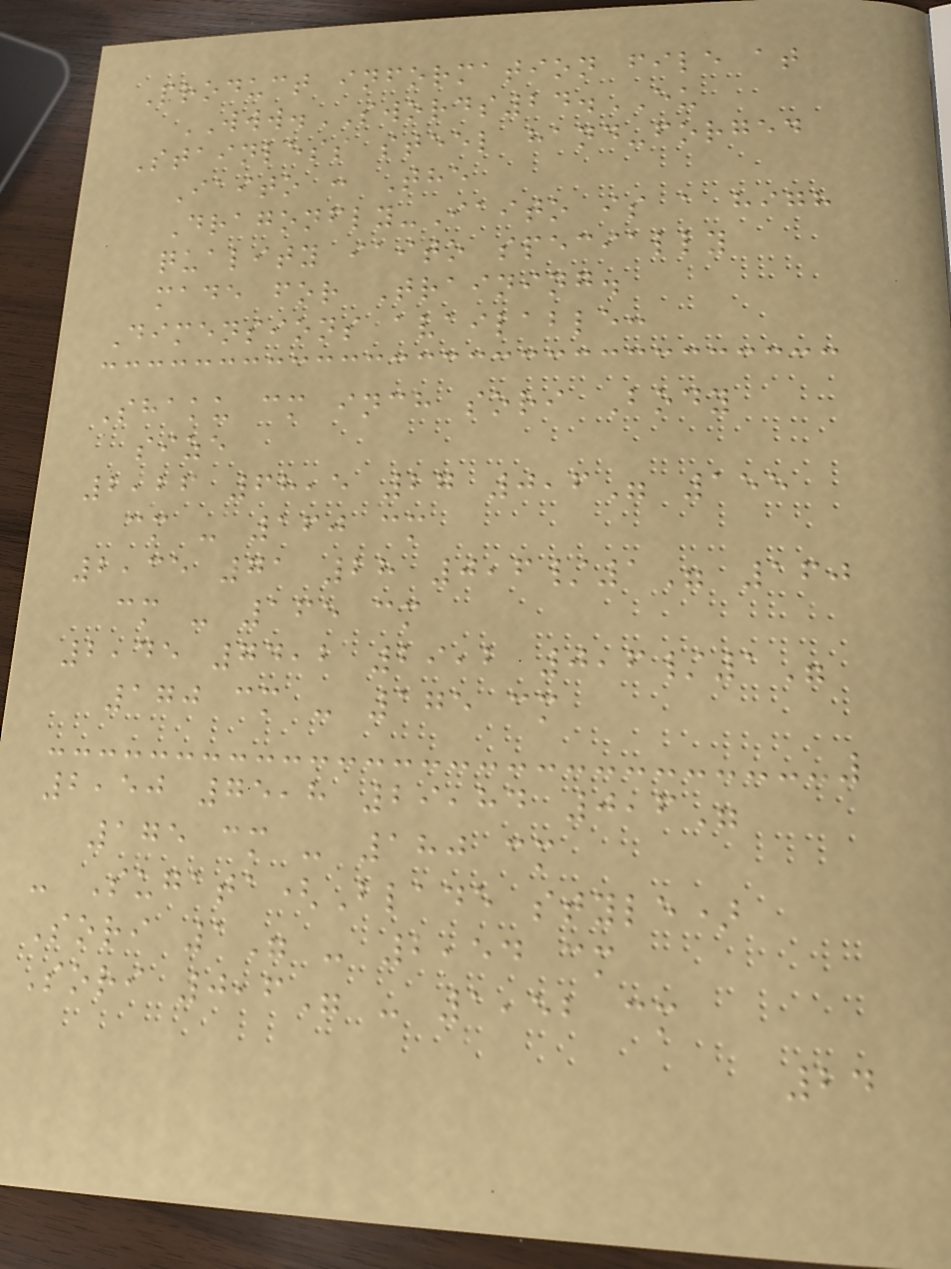Product information file at
WWW.SWORDS24.EU
Stainless steel hand-forged
Iaito : The
Dragonfly-Iaito is a high
quality iaito specially
made for Training.
Dimensions available:
Shaku cm inch sori Body
size
2,26 68,5 27 0,6" 155
cm - 160 cm
2,35 71 28 0,6/1" 160
cm - 165 cm
2,45 74,2 29,2 0,6/1"
170 cm - 175 cm
2,50 75,8 29,84 0,6"
175 cm - 180 cm
- Sugata(Blade style)
Sori 1" - 2,54 cm
Sori 0,6" - 1,52 cm
24
